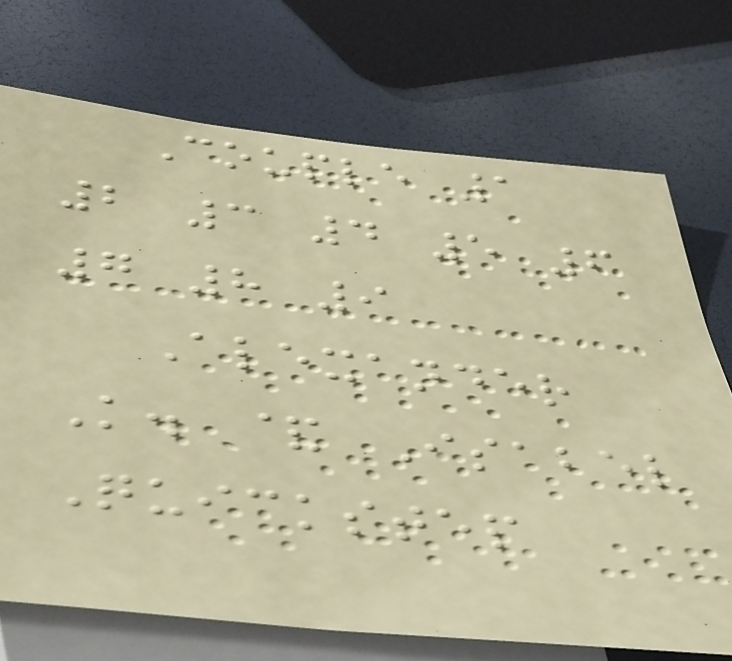Couple 1
2 3 4 5 6
7 8 9
Alexander
K. & Isabel
Quickstep
